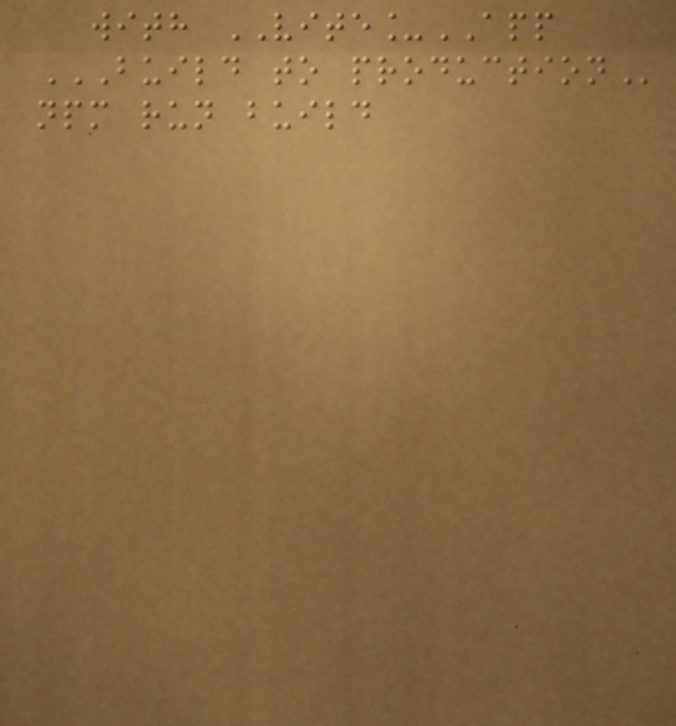with VITE_APP
BUILD TO PRODUCTION
npm run build
